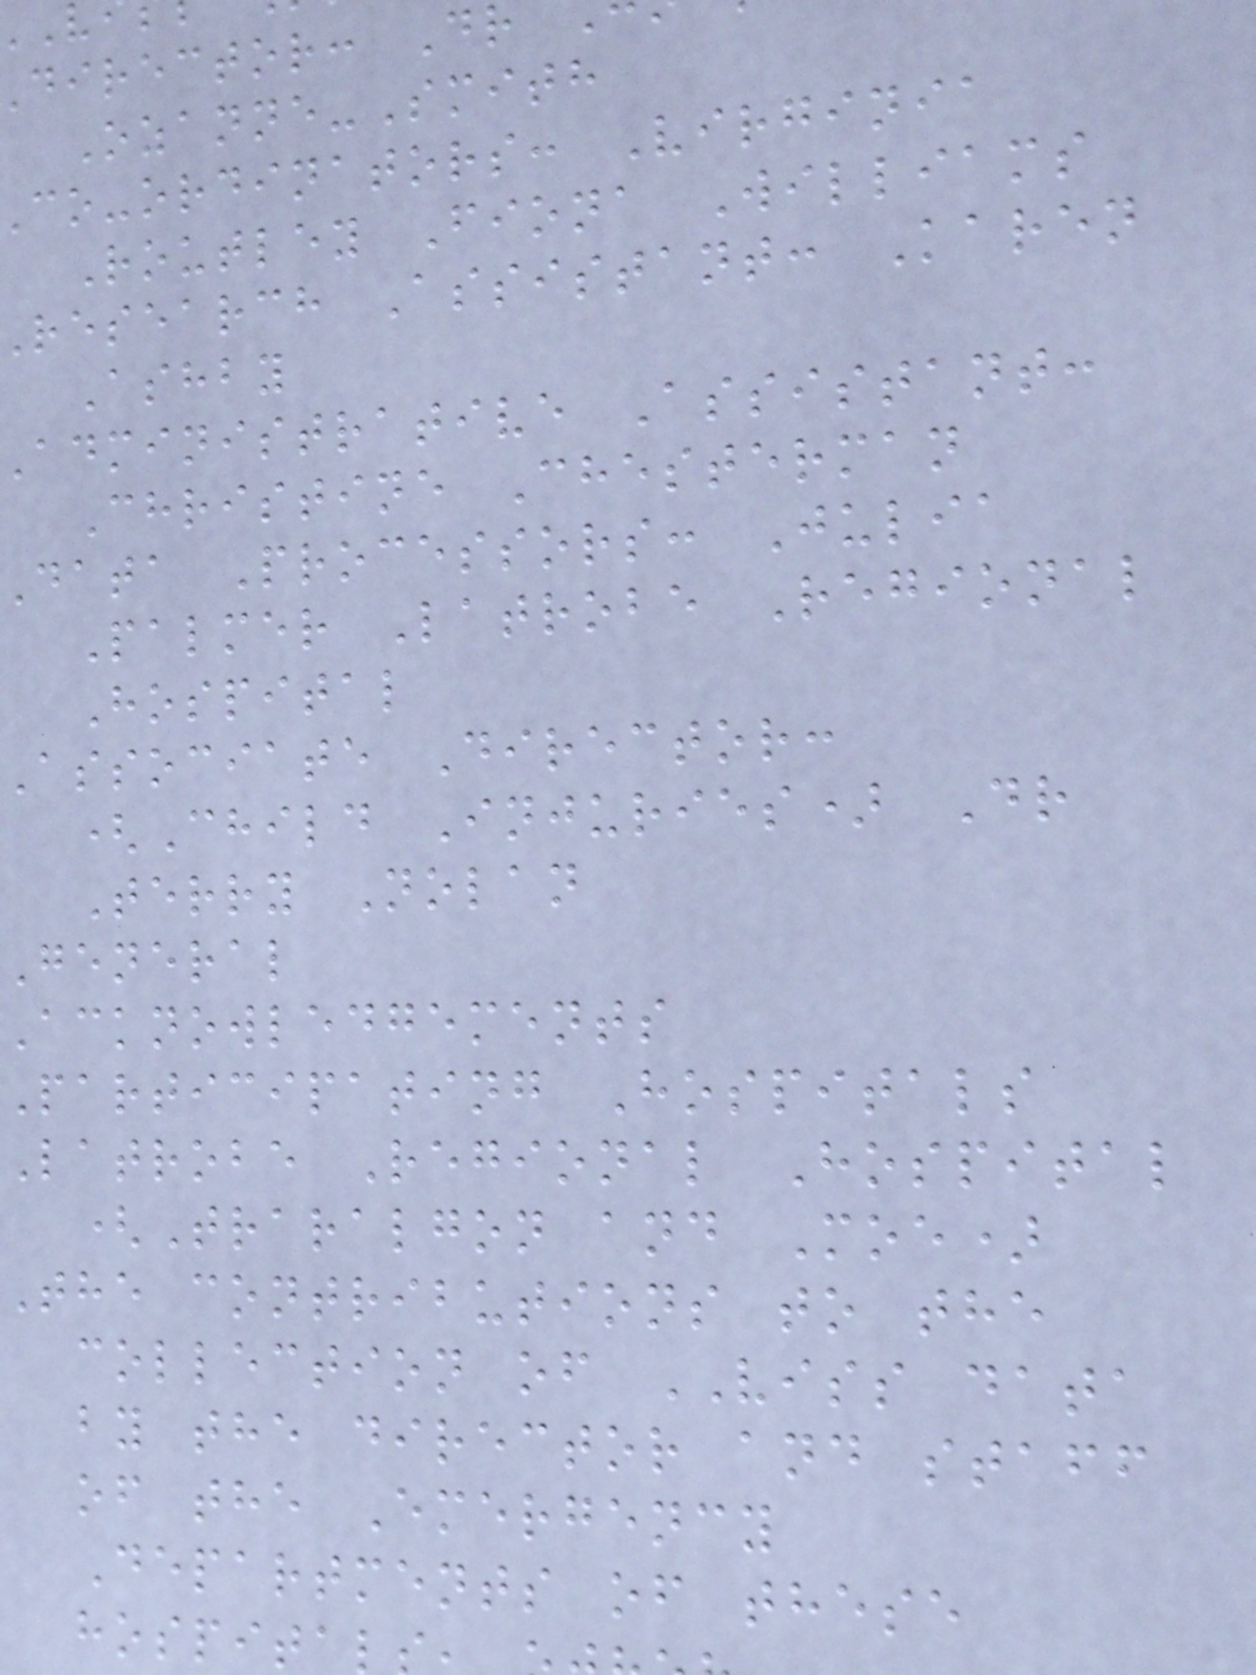director: Dr
Ozanne-Smith
co-ordinators: Virginia
Routley Fiona Williams
research Assistant: Karen
Ashby
administrative Assistant:
Christine Chesterman
data Processors: Julia
Palmer Latrobe Regional
Hospital
Associate Director:
(Child Injuries) Dr
Terry Nolan
General
Acknowledgements
Participating Hospitals
Latrobe Regional Hospital
(Traralgon and Moe)
The contributions to the
collection of VISS data
by the director and staff
of the Emergency
Departments of these
hospita
